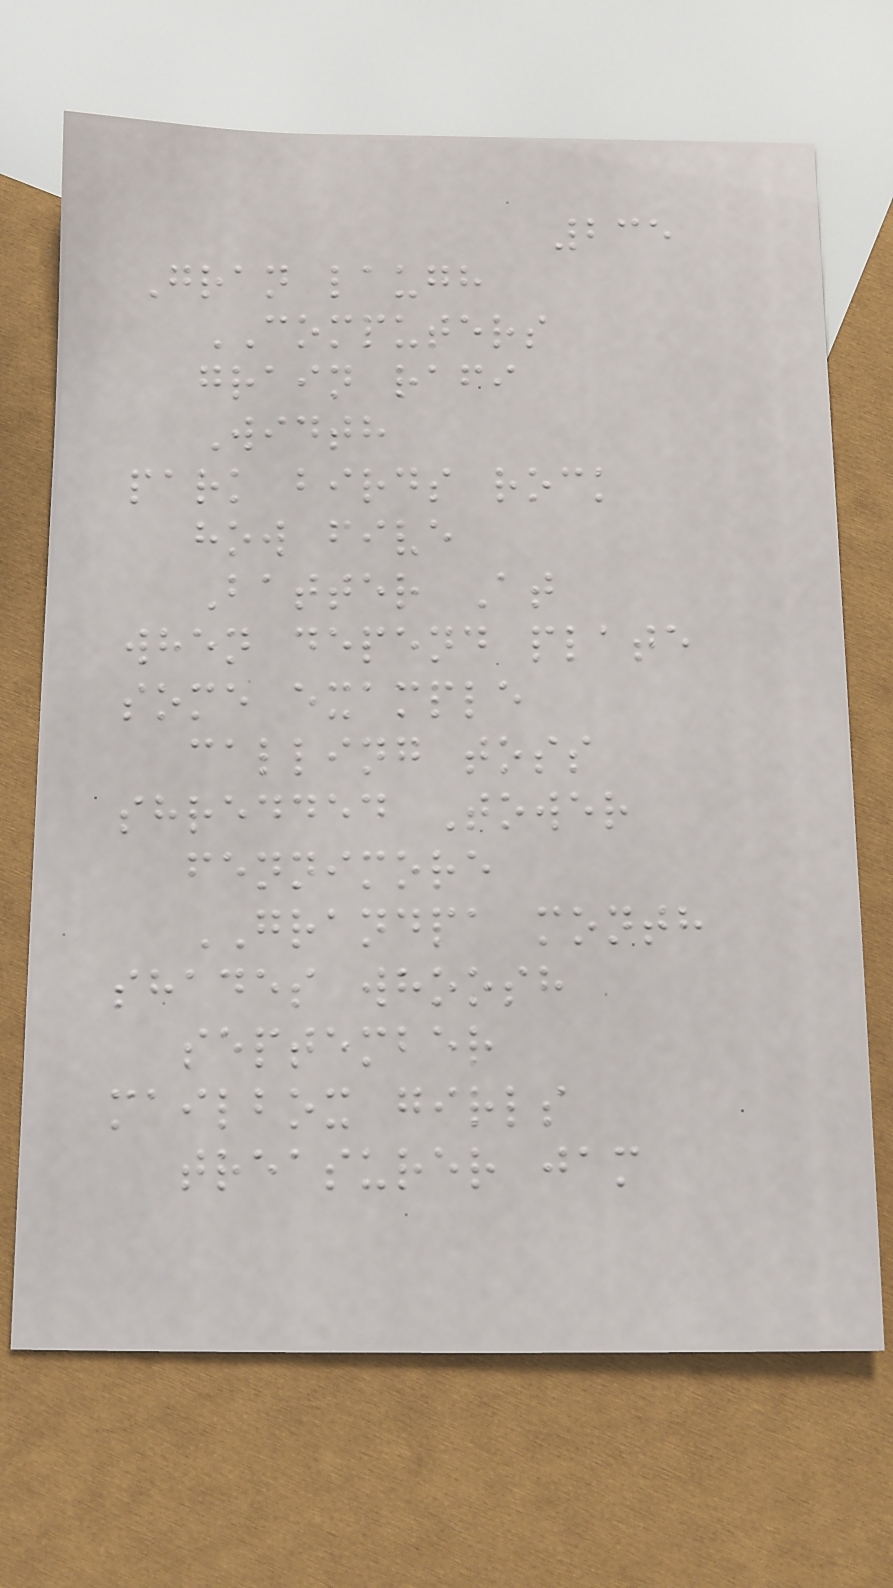235
Gran laugh
COMPUTERS
grain rafi
Width
park birds rock
how five
Batter At
when depend plate
some example
calling toss
shredded Tower
fennimore
GRANDPA month
shades whoosh
september
mailbox girls
treasurer jam
